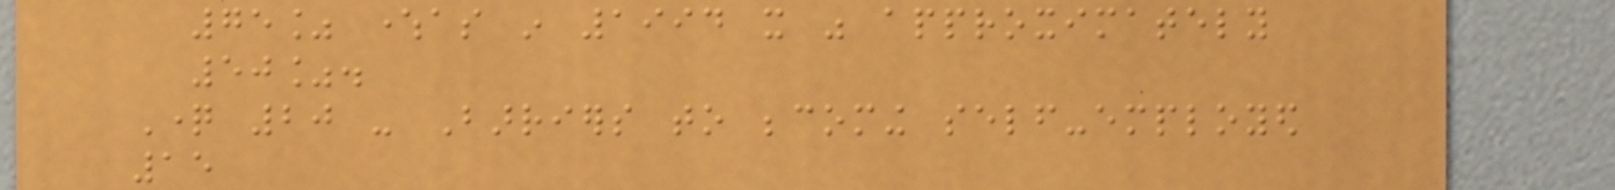75% whereas in 1994 it was approximately
50%.
Question 20 - Barriers to becoming self-employed
15
